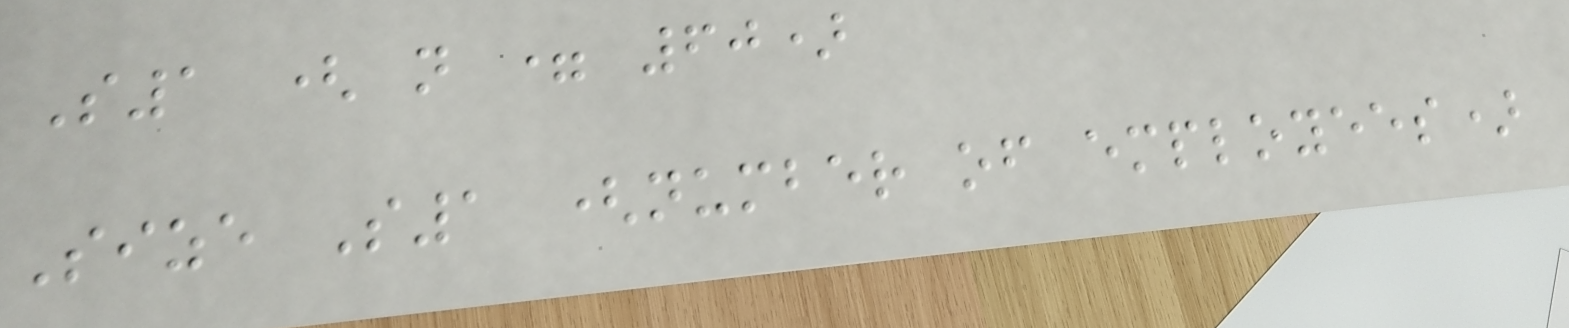S1 ( n = 60)
Size S1 (number of employees)
